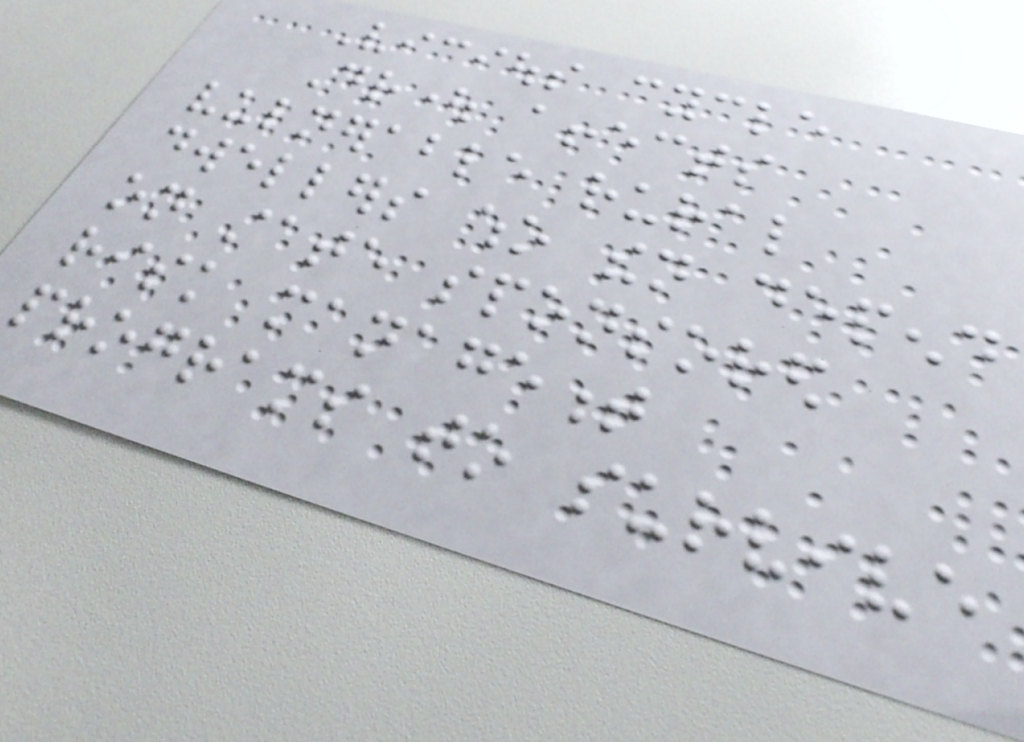Vicious cycle
Drought affects
vulnerable rural
dwellers who then depend
on state sponsored
risk management
programs to survive
